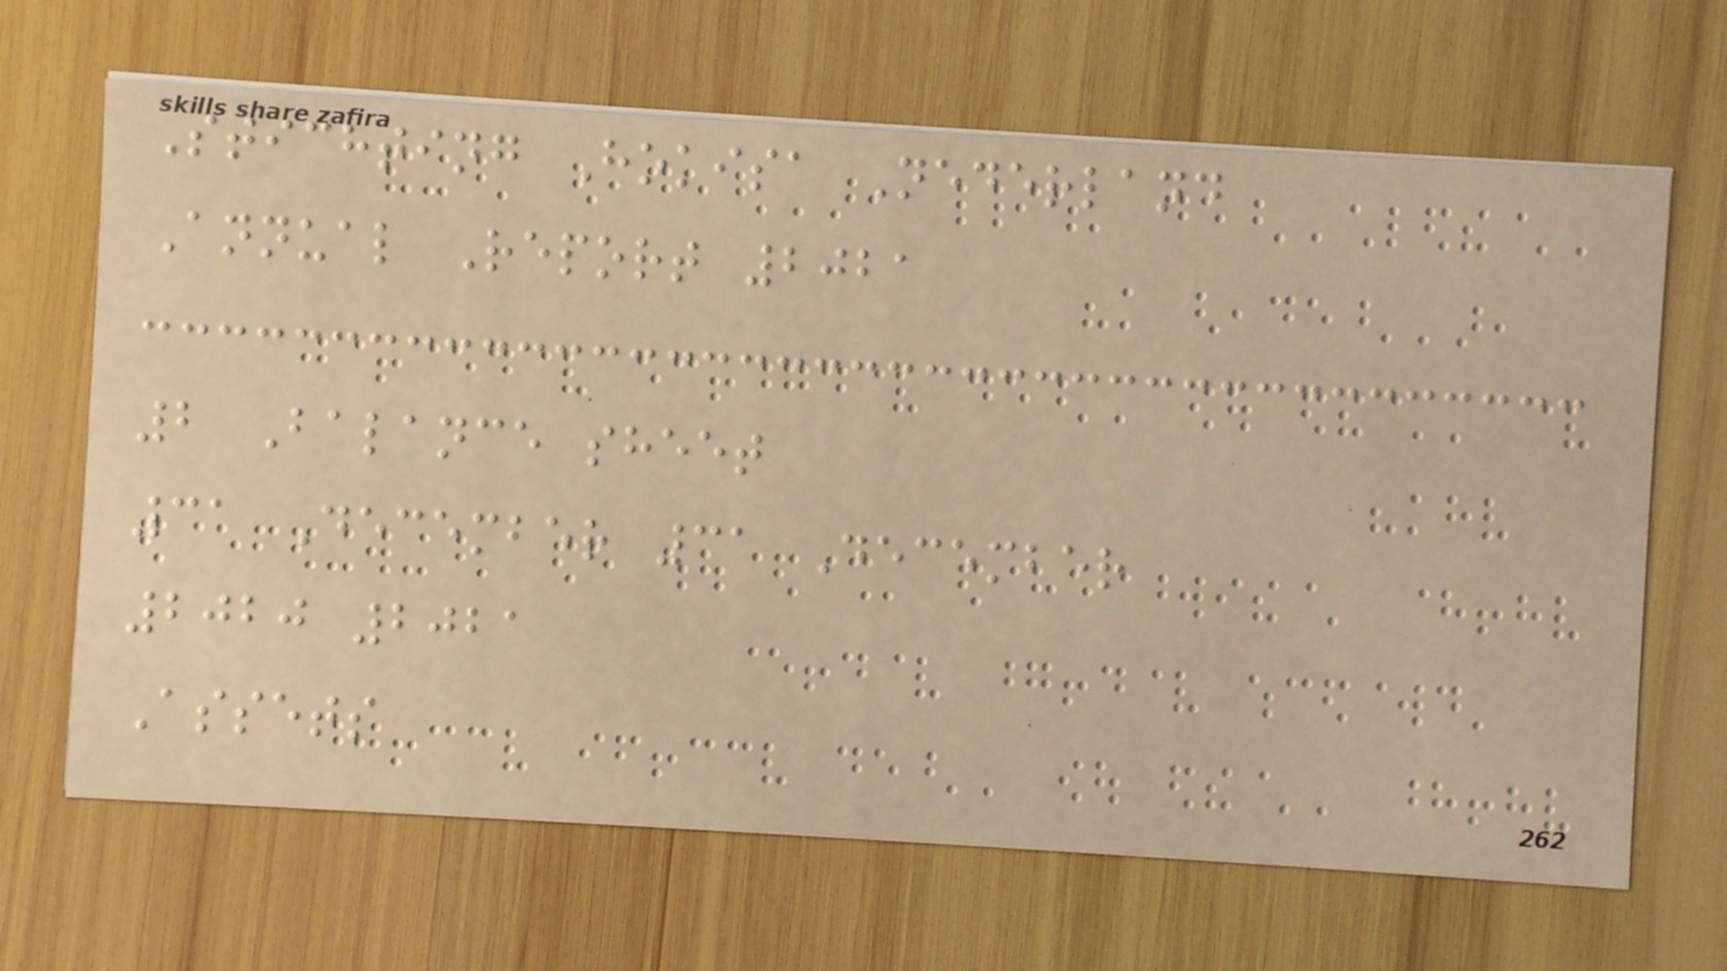Stichting Hokisa Nederland
Annual Report 2021
2 Balance sheet
31 December 31 December
2020 2021
Assets
